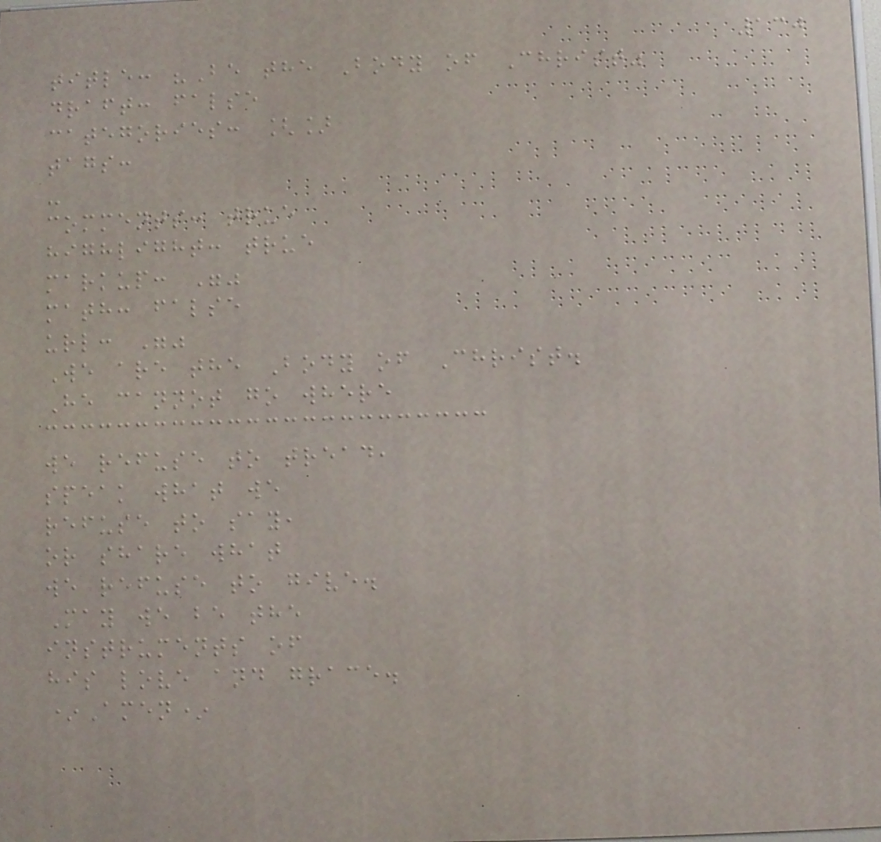130
title: "Be the Body of Christ"
draft: false
categories: []
tags:
-
comments: true
highlight: true
markup: ""
math: false
url: ""
We are the Body of Christ.
He cannot go where
we refuse to tread,
speak what we
refuse to say,
or share what
we refuse to give.
May we be the
instruments of
his love and grace.
*Amen*
